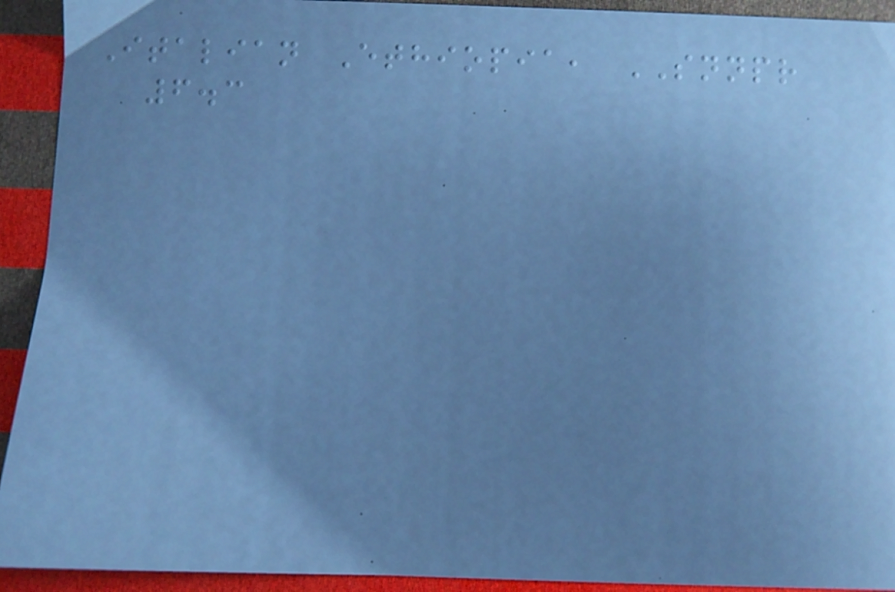Italian Ethiopia, SNNPR
6.3
